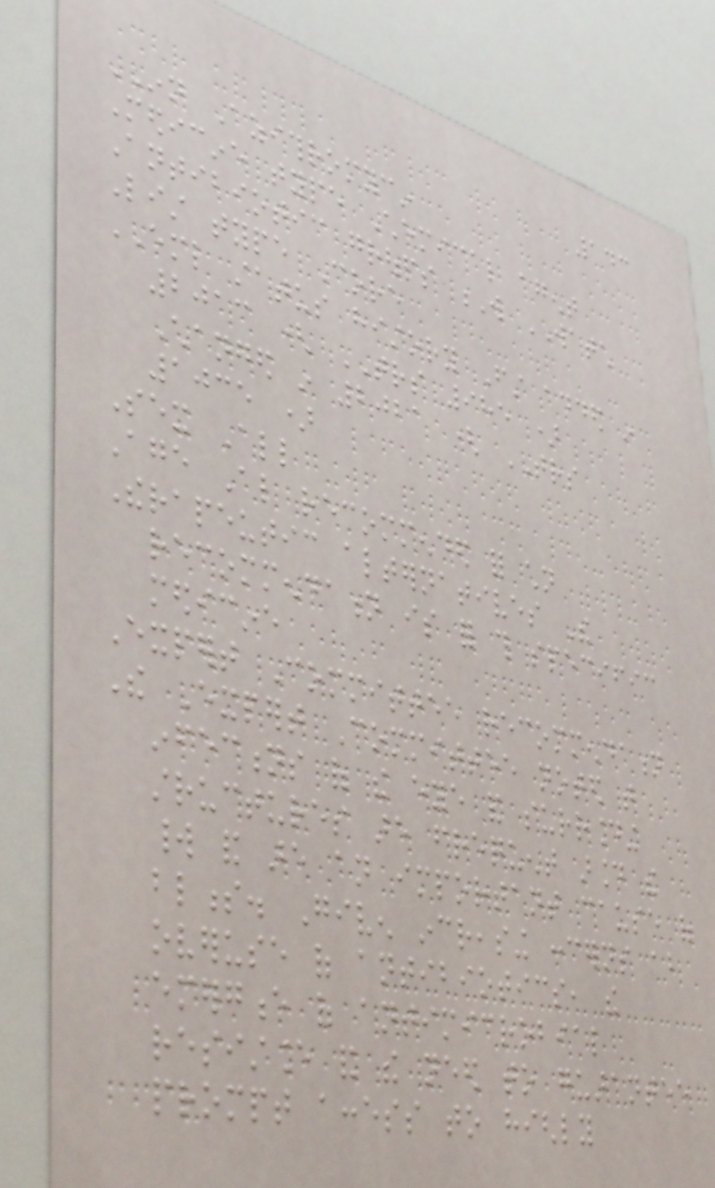143
INN Azithromycin
Medicine type Chemical agent
Antibiotic groups W WATCH
List type Core
EML status history First added in
2013 ( TRS 985 )
Changed in 2021 ( TRS
1035 )
Sex All
Age Also recommended for children
Therapeutic alternatives The
recommendation is for this specific
medicine
Expert Committee recommendation
The Expert Committee noted that
infections of the eye and surrounding
structures are frequent around the
world and are an important cause of
blindness. Given increasing concerns about
overuse of antibiotics, the
emergence of antimicrobial
resistance and the need to guarantee
prompt access to highly
